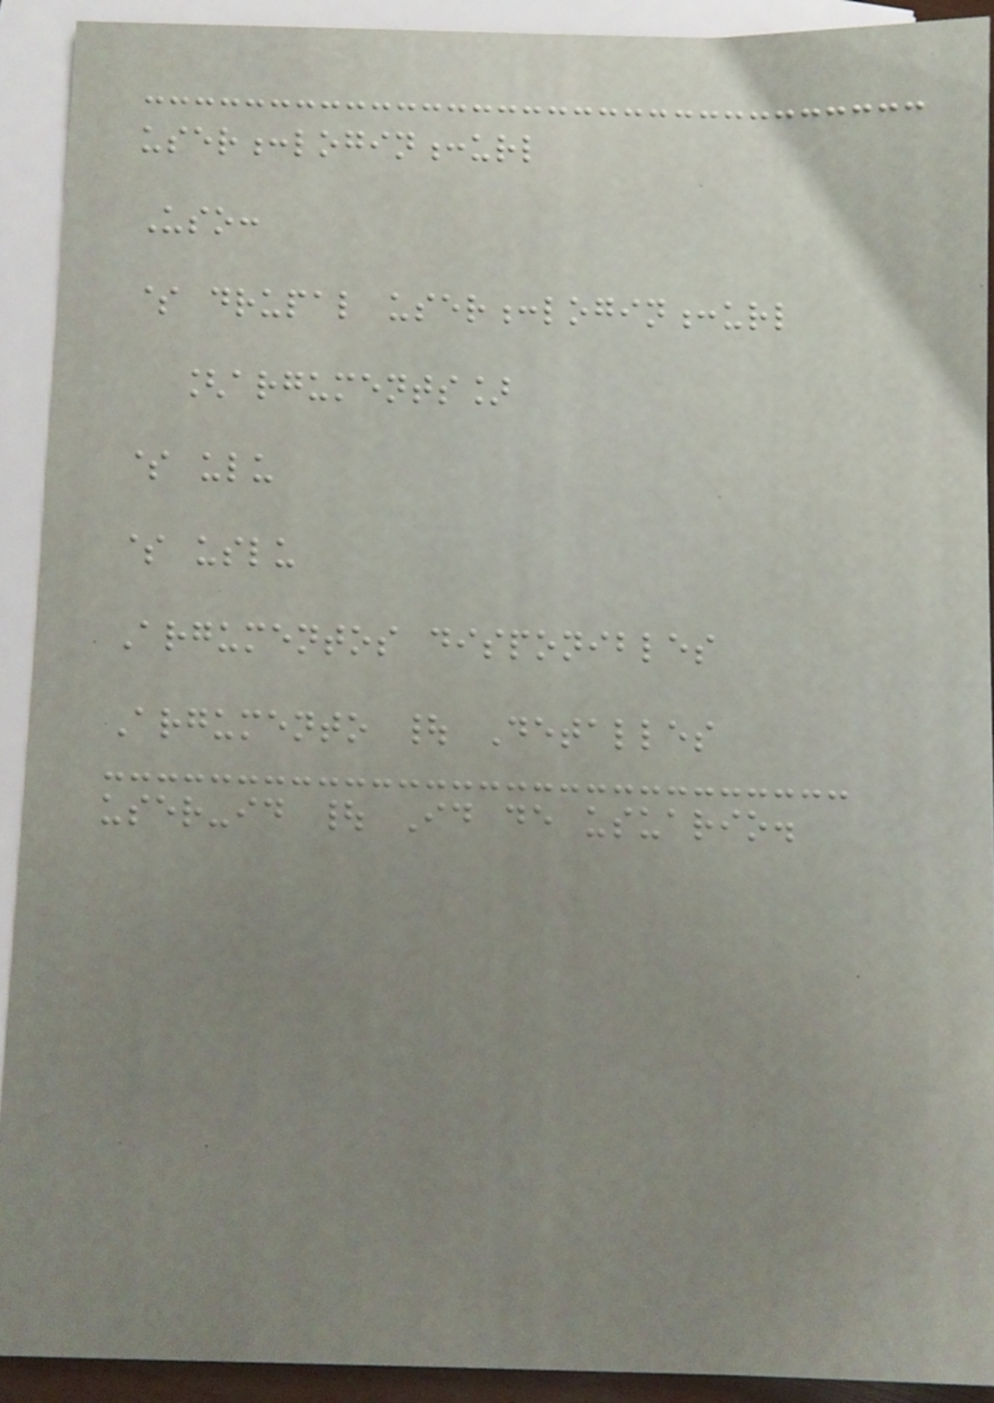user:login:url
Uso:
$ drupal user:login:url
[arguments]
$ ulu
$ uslu
Argumentos disponibles
Argumento | Detalles
user-id | Id de usuario.
